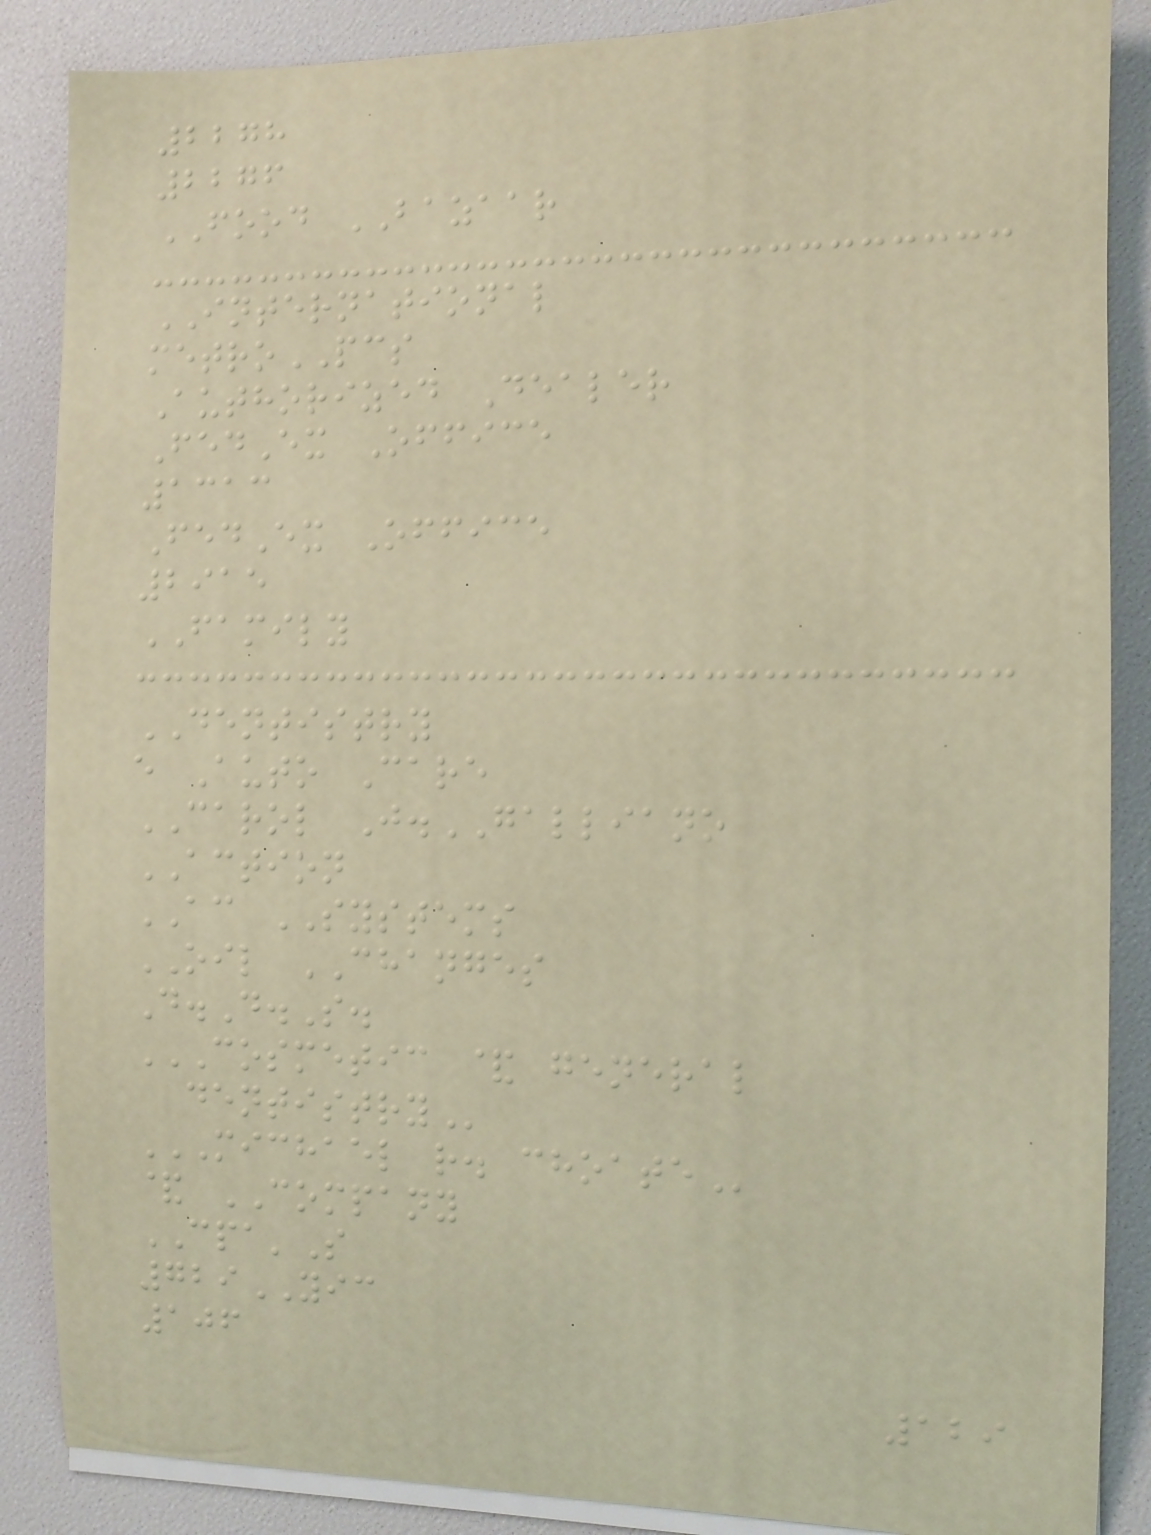2278
2276
FOOD BAZAAR
INTERNATIONAL
metroPCS
Authorized Dealer
FedEx Office
1313
FedEx Office
2915
FAMILY
DENTISTRY
e Auto Care
CAROL J.GALLIANO
ACTION
AC SYSTEMS
OIL CHANGES
D.D.S.
COSMETIC & GENERAL
DENTISTRY
MICHAEL R. CHOATE
& COMPANY
CPA'S
729YIC
106
129
